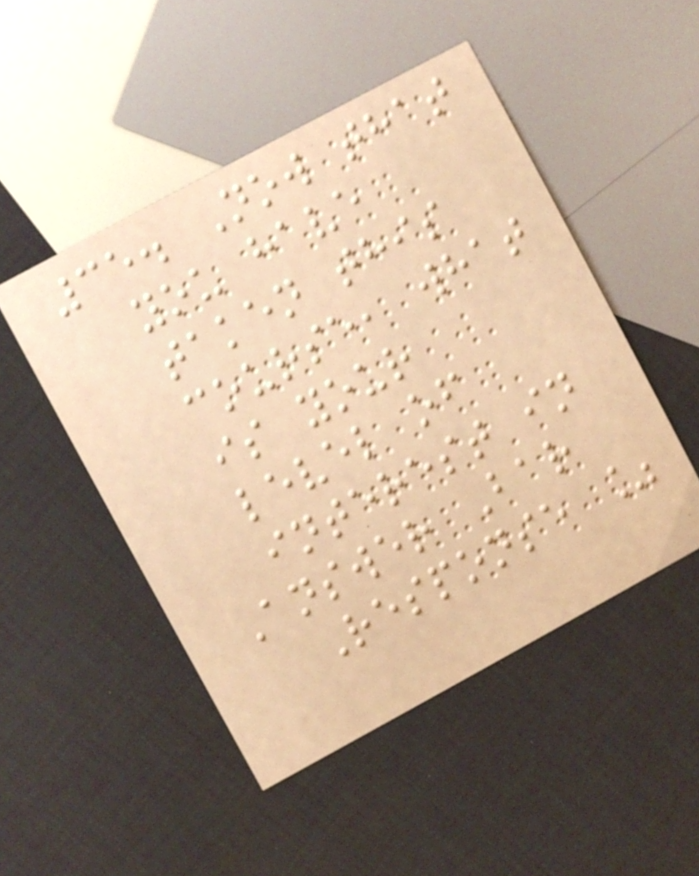35. Now that
you have
taken this
course, what
is your
level of
interest in
Answer Bar
Response %
